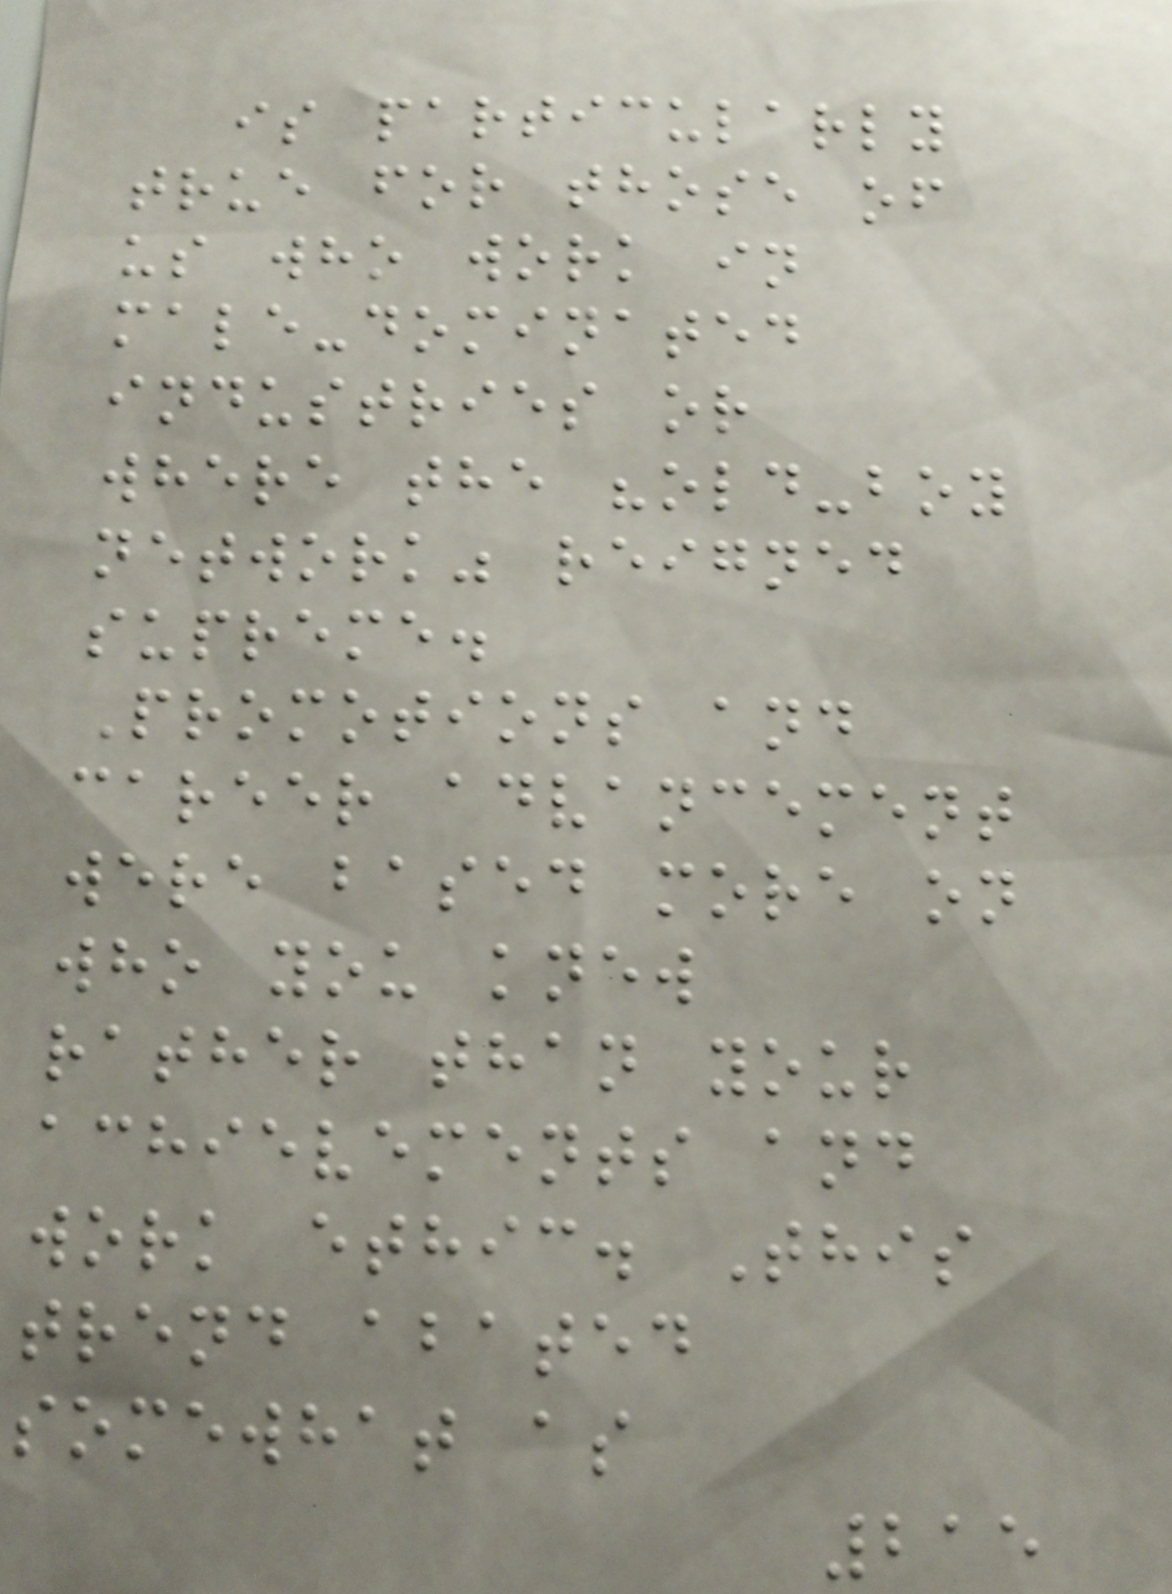is particularly
true for those of
us who work in
male-dominated
industries or
where the "old-boy
network" reigned
supreme.
Promotions and
career advancement
were based more on
who you knew
rather than your
achievements and
work ethic. This
trend abated
somewhat as
215
